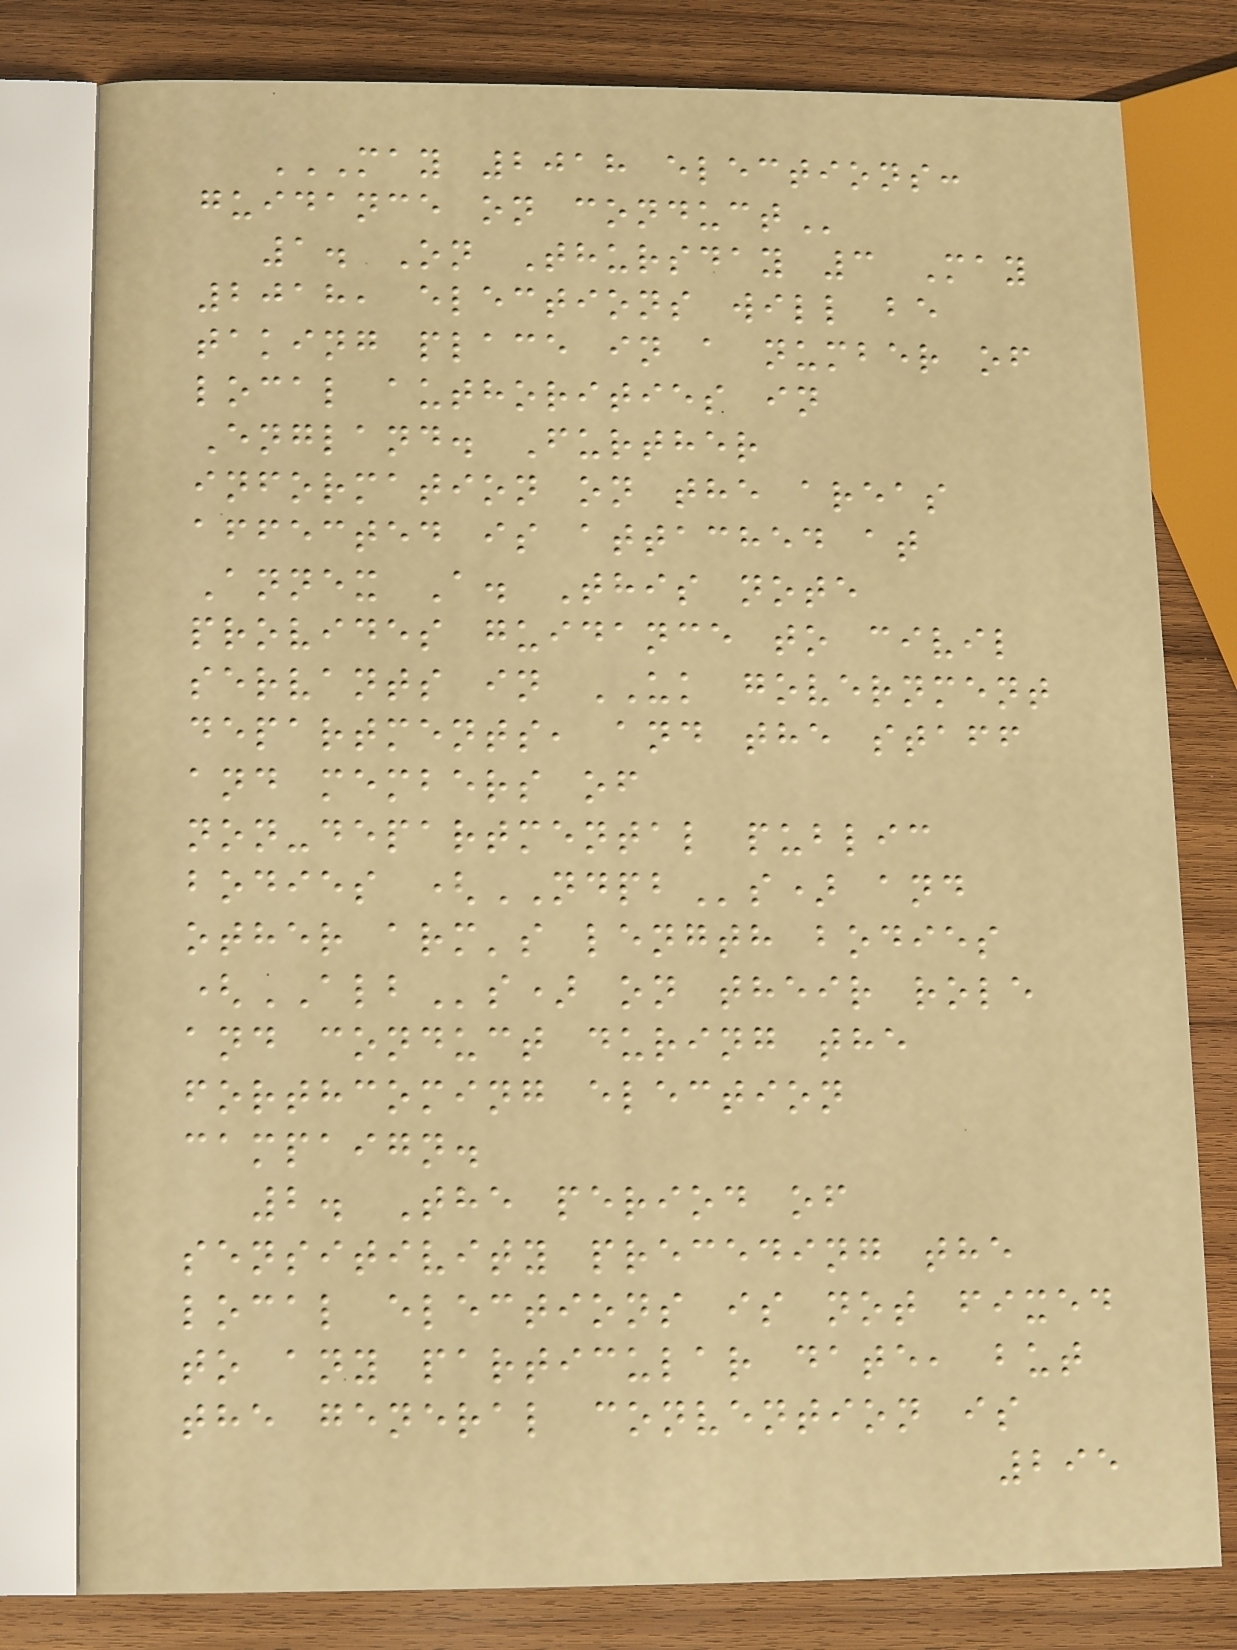MAY 2018 ELECTIONS:
GUIDANCE ON CONDUCT
1. On Thursday 3 May
2018, elections will be
taking place in a number of
local authorities in
England. Further
information on the areas
affected is attached at
Annex A. This note
provides guidance to civil
servants in UK government
departments, and the staff
and members of
non-departmental public
bodies (NDPBs) and
other arm's length bodies
(ALBs) on their role
and conduct during the
forthcoming election
campaign.
2. The period of
sensitivity preceding the
local elections is not fixed
to any particular date, but
the general convention is
295
